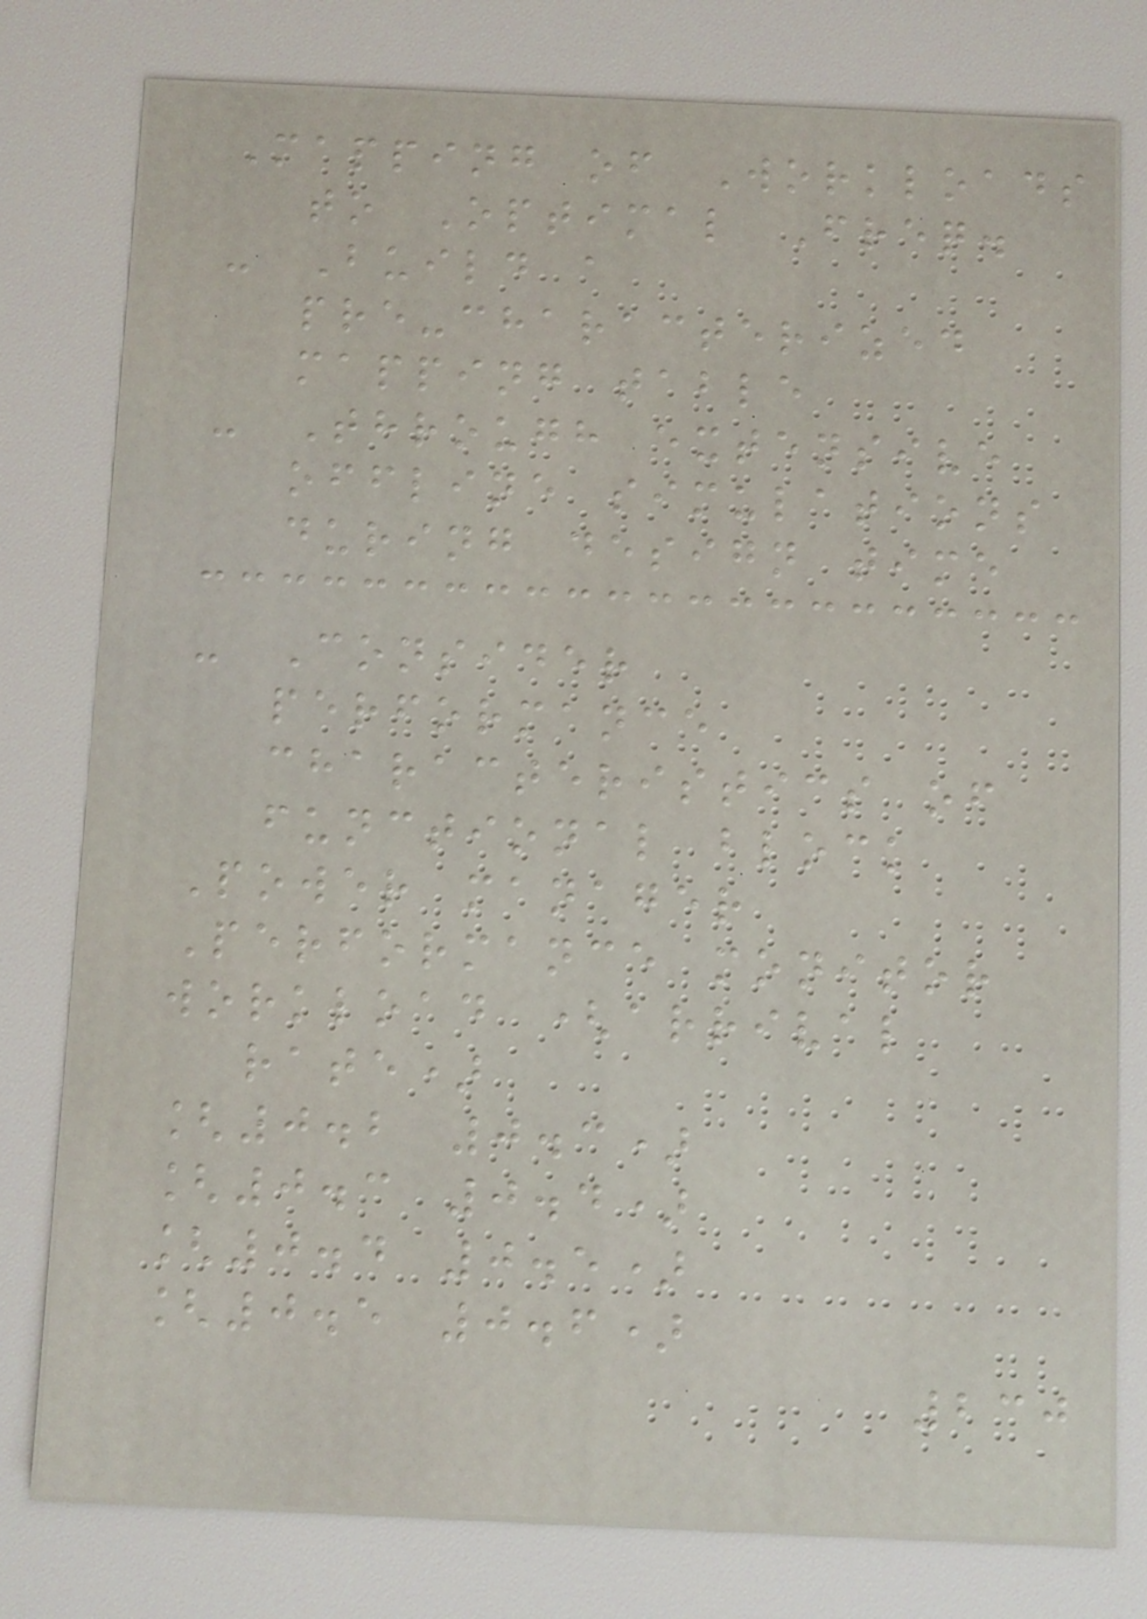Mapping of Workloads
to Optimal Freq.
- Build a
pre-characterized
mapping table
- Through extensive
offline simulations
during design time
- Consider
performance
characteristics of
functional block
Power manager
Performance monitor
workload (arrival
rate)
[0.2 0.3)
[0.3 0.4)
[0.4 0.5)
[0.5 0.6)
230
